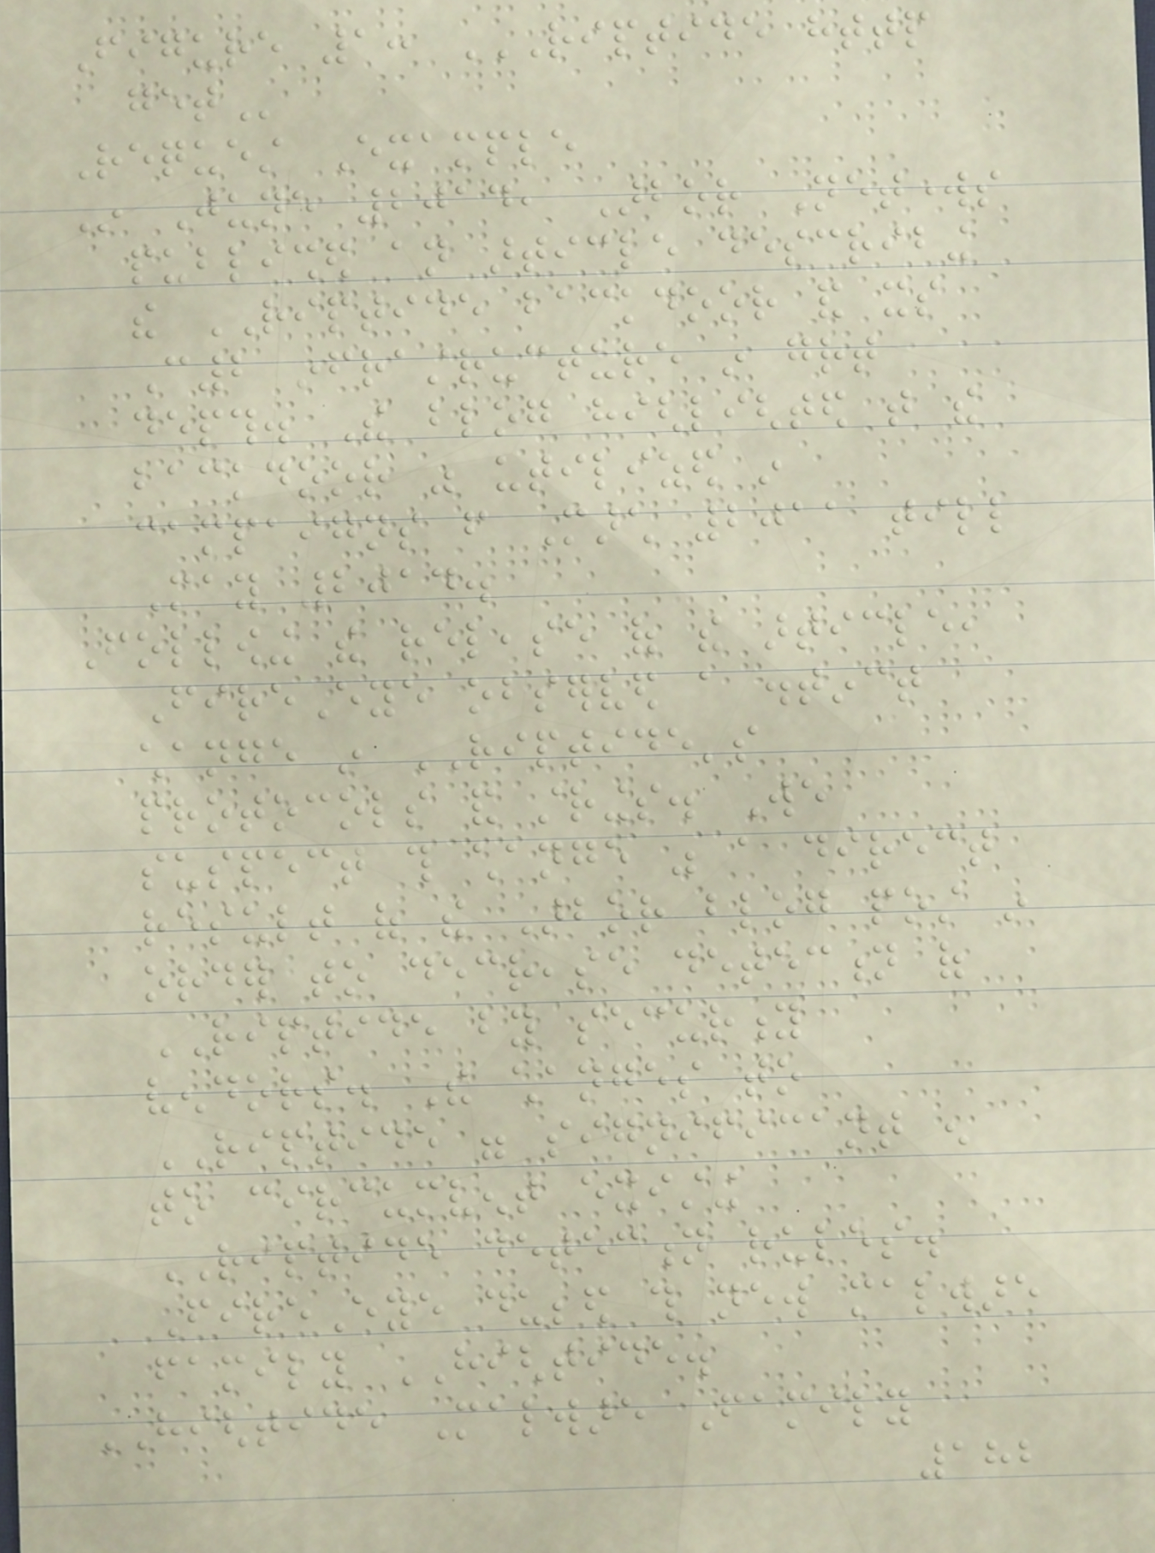Figure 1: RIPTIDE HTTP
GET
Request Example
In June 2014, Arbor Networks
published an article describing
the RIPTIDE backdoor and its
C2 infrastructure in great
depth. The blog highlighted that the
backdoor was utilized in
campaigns from March 2011 till
May 2014.
Following the release of the article,
FireEye observed a distinct
change in RIPTIDE's
protocols and strings. We
suspect this change was a direct
result of the Arbor blog post in
order to decrease detection of
RIPTIDE by security
vendors. The changes to
RIPTIDE were significant enough
to circumvent existing
RIPTIDE detection rules.
FireEye dubbed this new malware
family HIGHTIDE.
HIGHTIDE Malware Family
182
